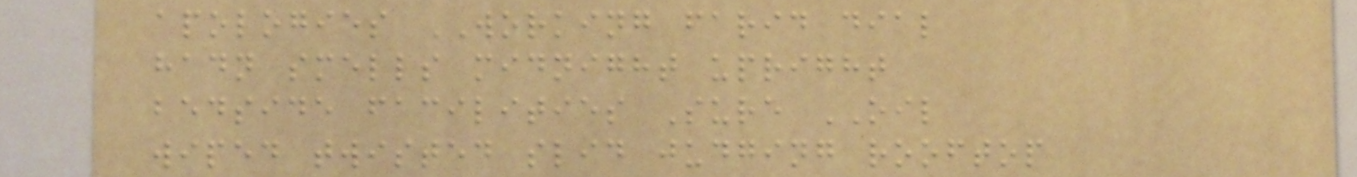apologies WORKING farid dial
hadn smells midnight upright
bedside facilities Sure OIL
wiped twisted slid judging rooftop
